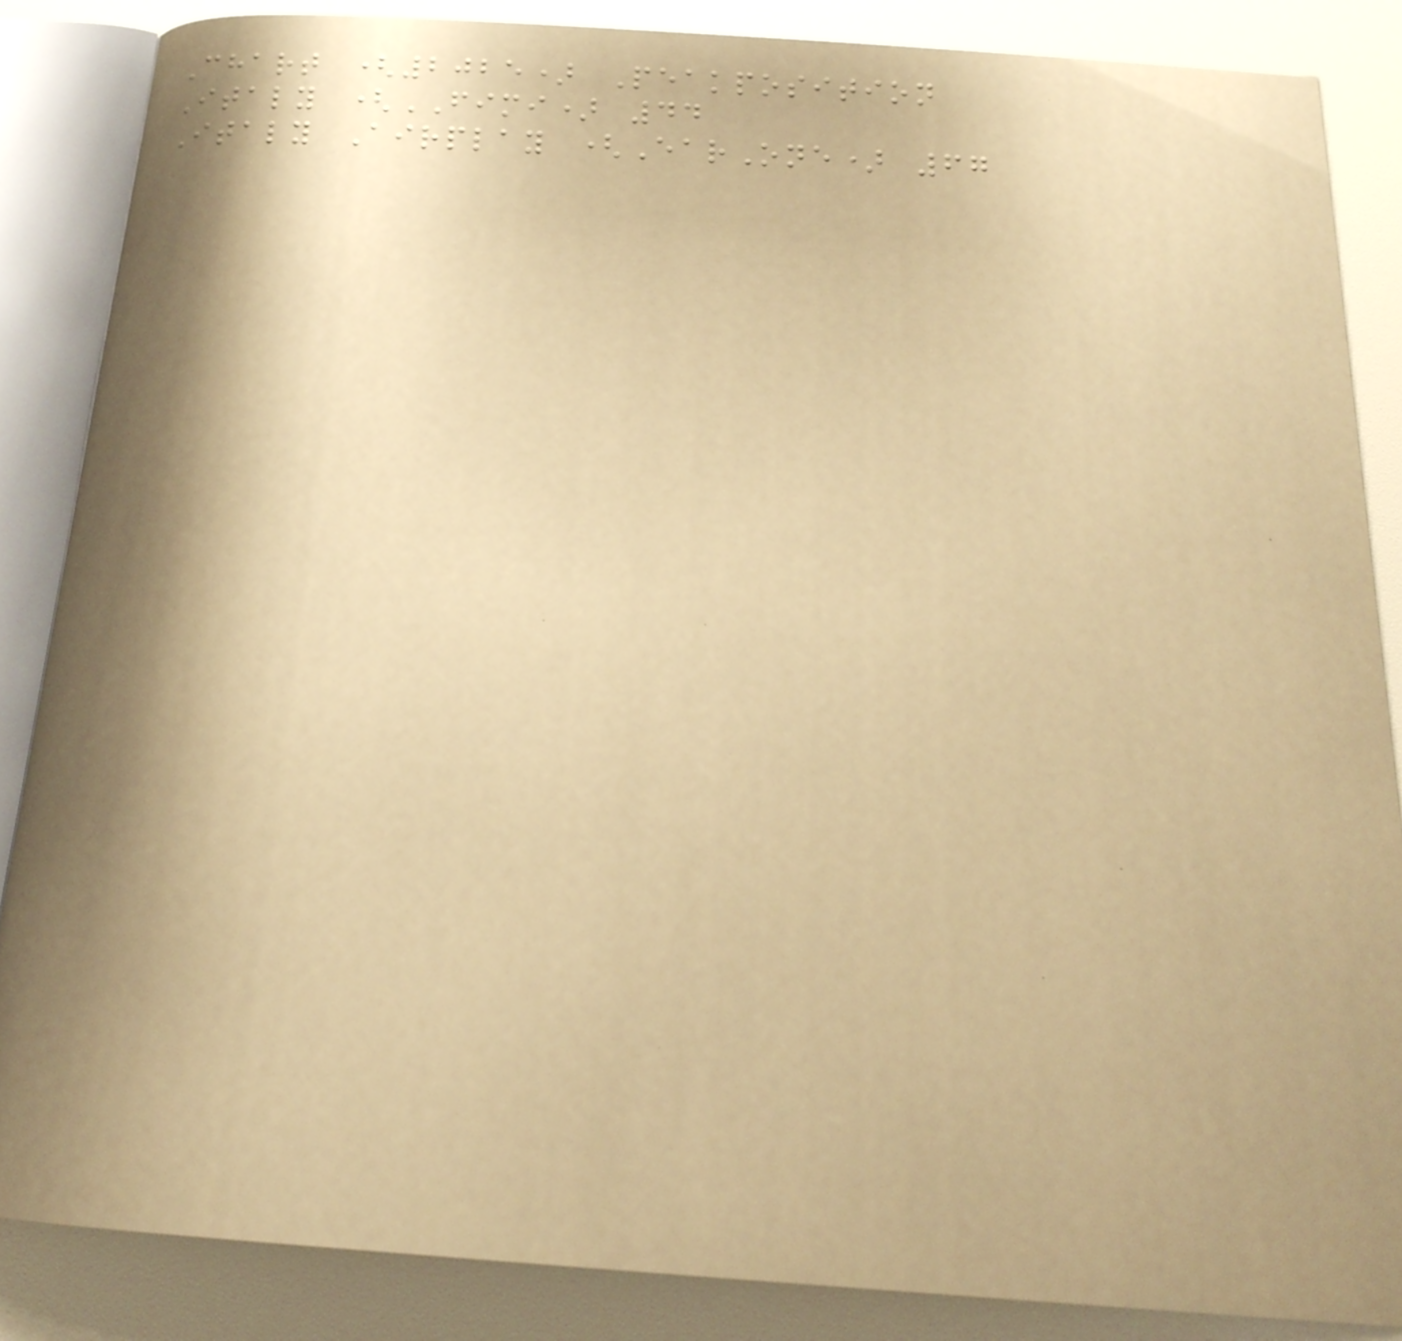Chart (2025) Peakposition
Italy (FIMI) 44
Italy Airplay (EarOne) 67
